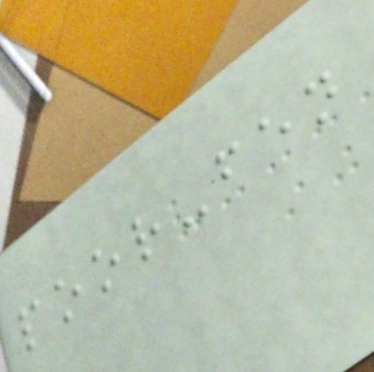poor-fen
